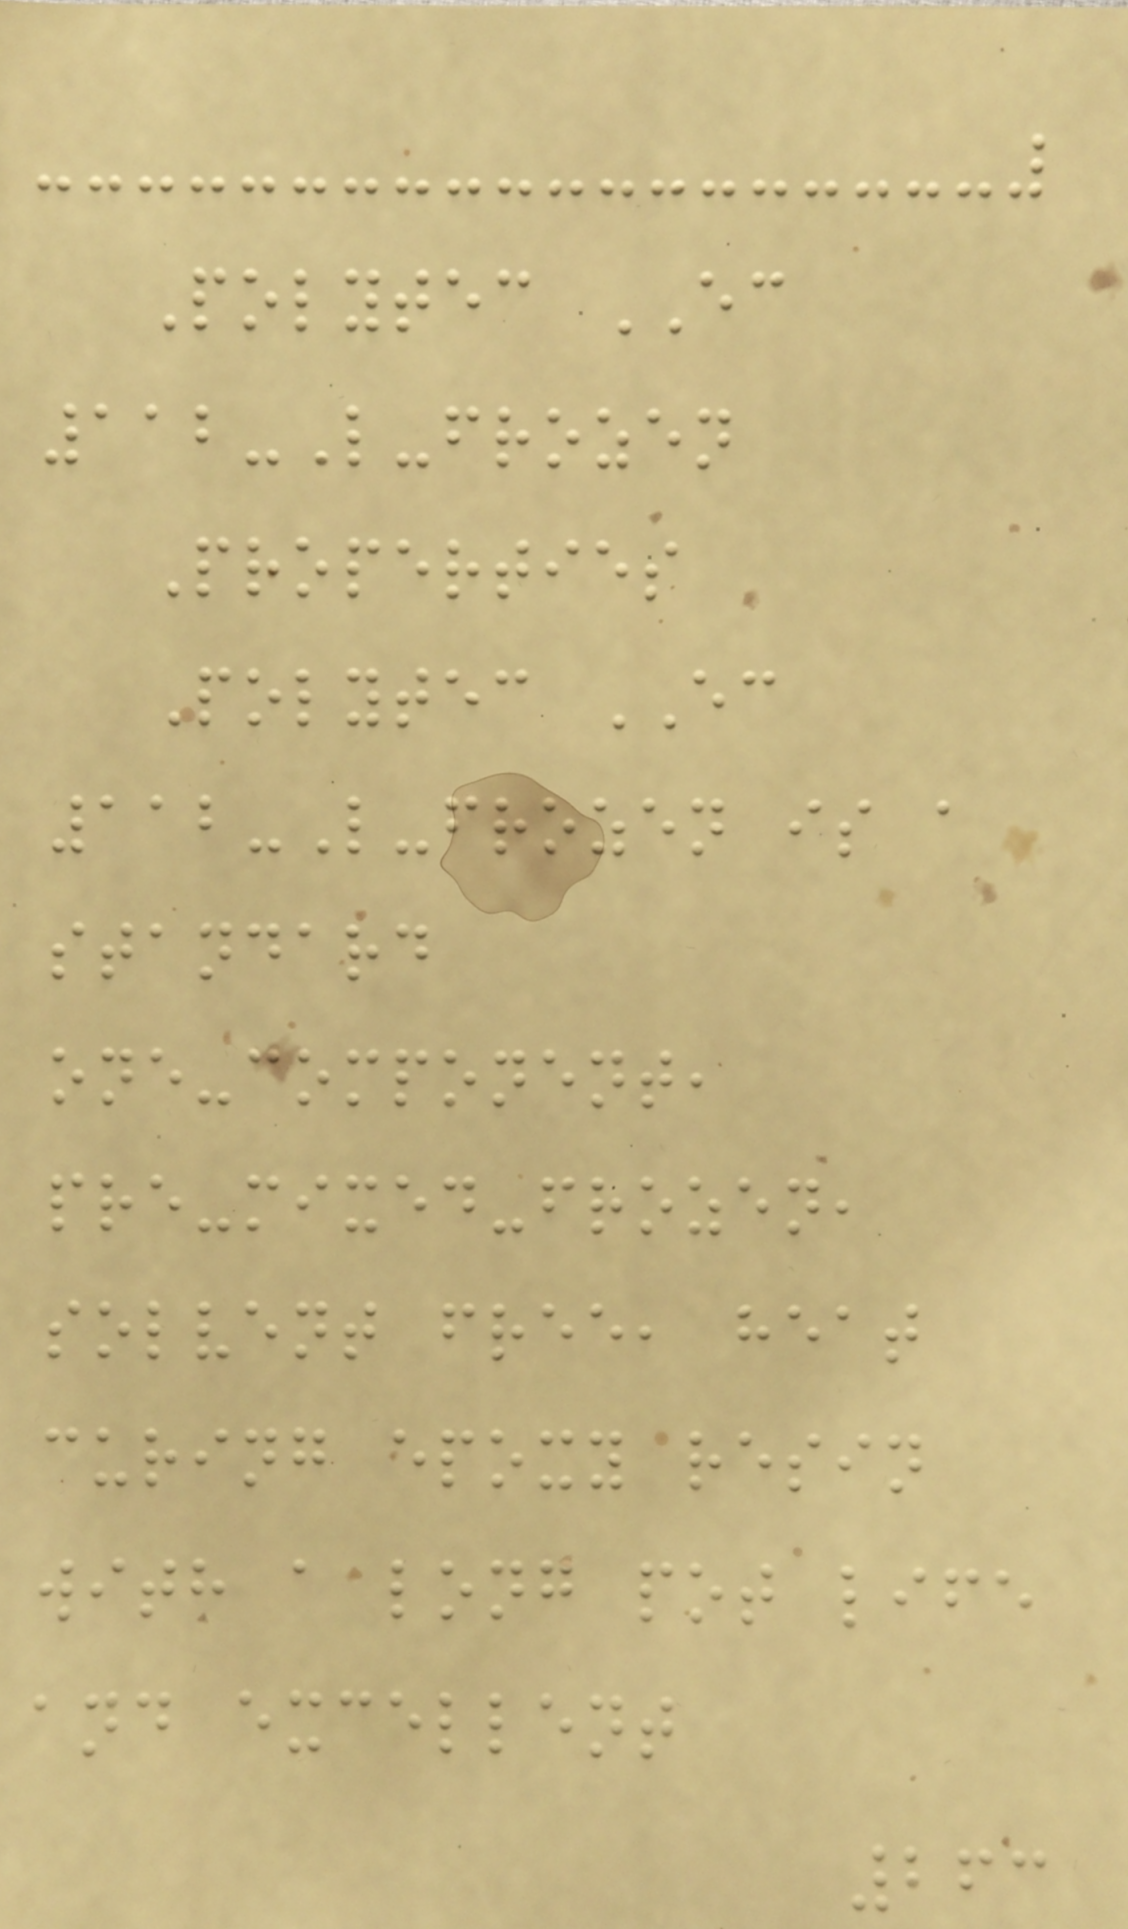Polytec EC
112-L-frozen
Properties
Polytec EC
112-L-frozen is a
standard
one-component,
pre-mixed-frozen,
solvent free, heat
curing epoxy resin
with a long pot life
and excellent
263
